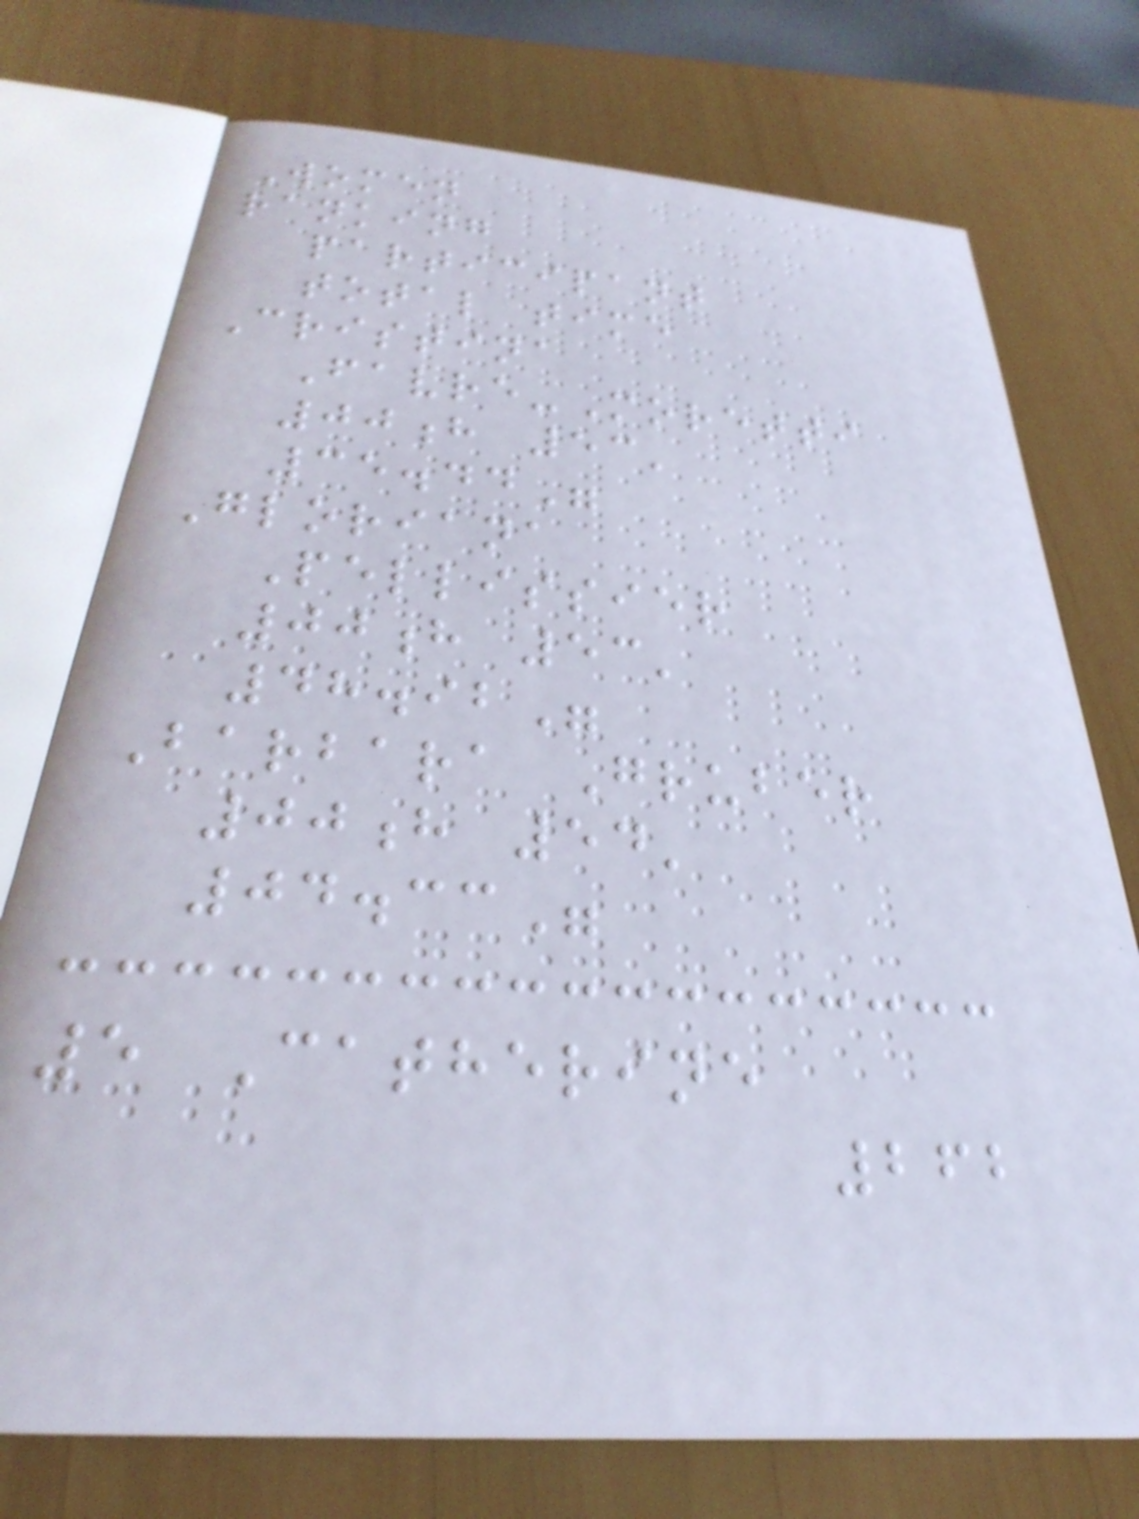Women
ranking
participant
total time
Cristina
Favre-Moretti
00h 53'
35.44"
Gloriana
Pellissier
00h 53'
48.92"
Barbara Gruber
00h 54'
04.33"
5 Catherine
262
